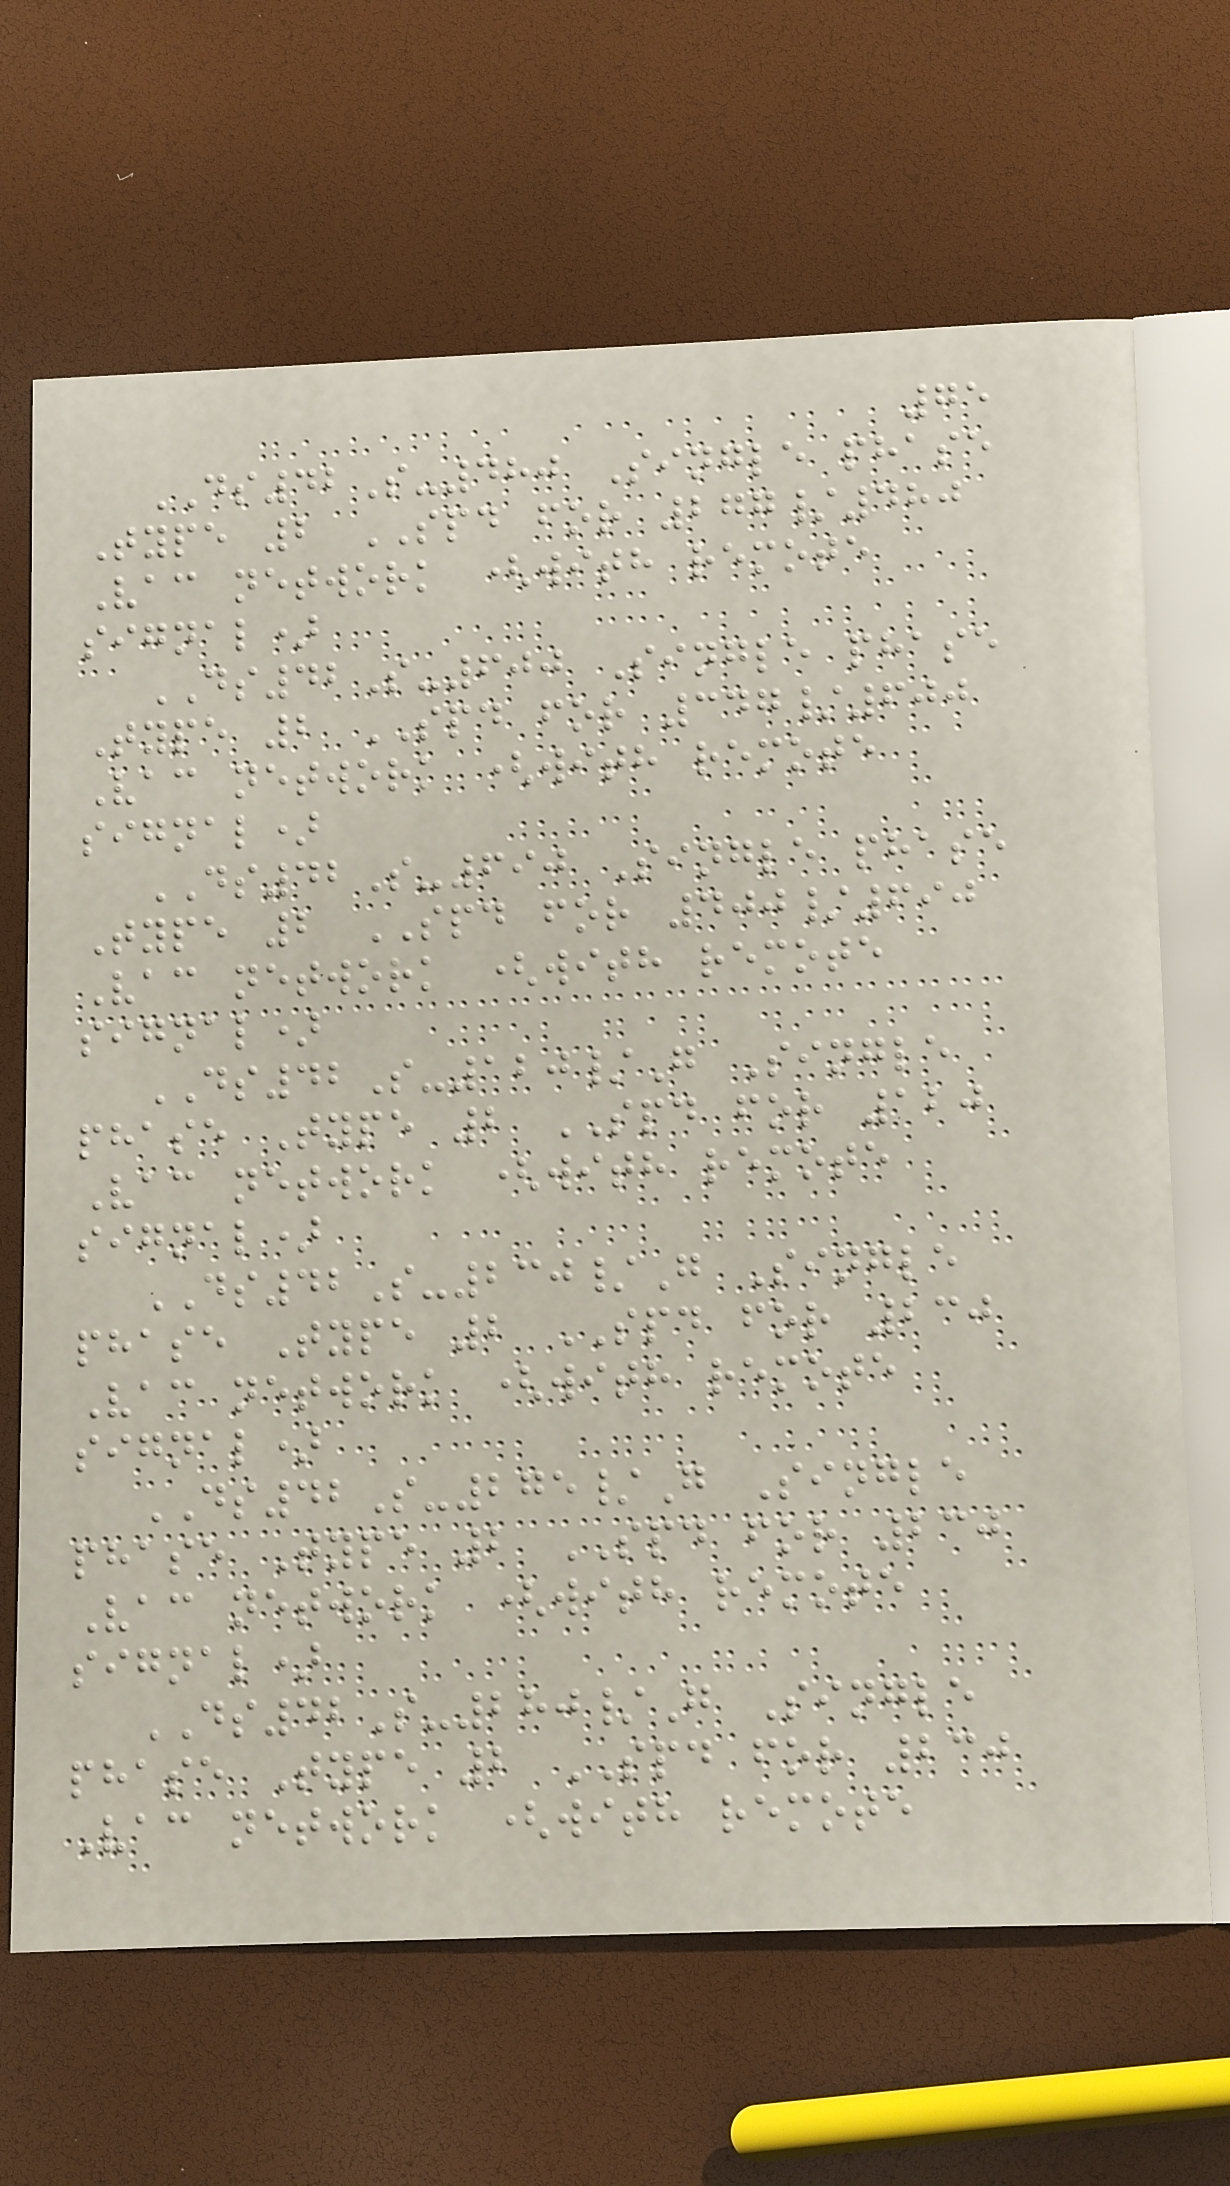75
DS42S-480 Single phase
Type 2 SPD for 277/480
Vac network (with remote
signal)
DS42S-600 Single phase
Type 2 SPD for 347/600
Vac network (with remote
signal)
DS42S-690 Single phase
Type 2 SPD for 400/690
Vac network (with remote
signal)
DS42S-120/G Single
phase Type 2 SPD for 120
Vac network (with remote
signal)
DS42S-230/G Single
phase Type 2 SPD for 230
Vac network (with remote
signal)
DS42S-275/G Single
phase Type 2 SPD for 230
Vac network (with remote
signal)
DS42S-280/G Single
phase Type 2 SPD for 230
Vac network (with remote
